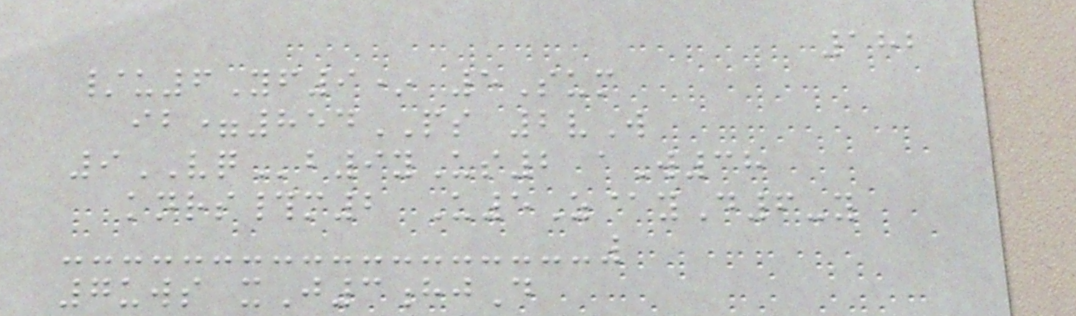182
/u6Yf9* 5Sum
ib=854PS 2vW
9VQb9yUs2 aW38
knrs#m2 U5Z@yD6-y
7uws xJ3hjD
